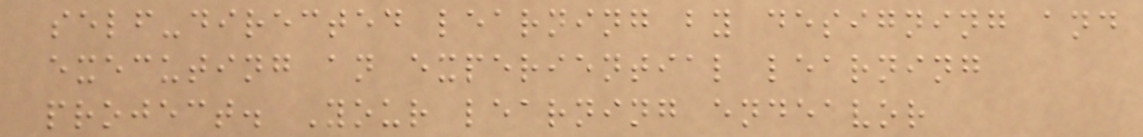self-directed learning by designing and
executing an experiential learning
project. Your learning endeavor
